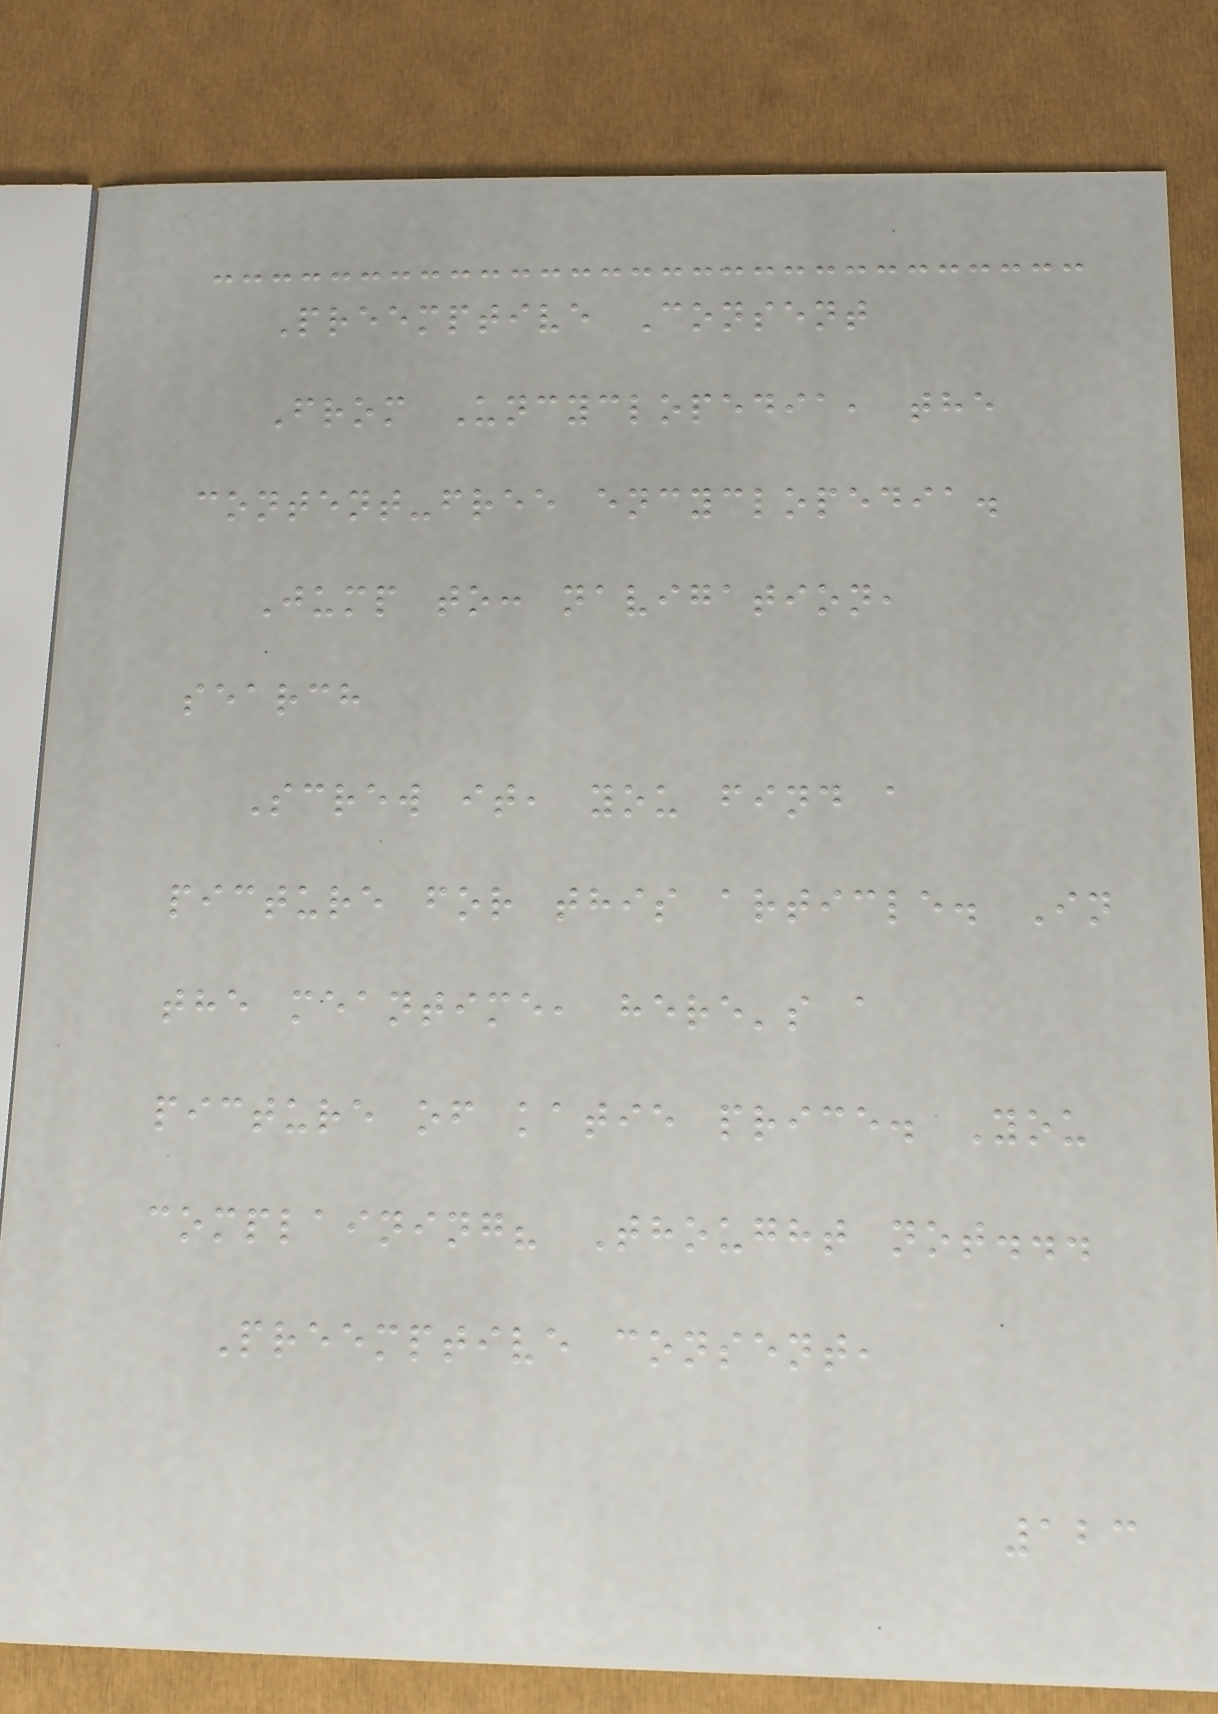Preemptive Consent
From Uncyclopedia, the
content-free encyclopedia.
Jump to: navigation,
search
Screw it, you find a
picture for this article. In
the meantime, here's a
picture of katie price. You
complaining? Thought not...
Preemptive consent,
123
